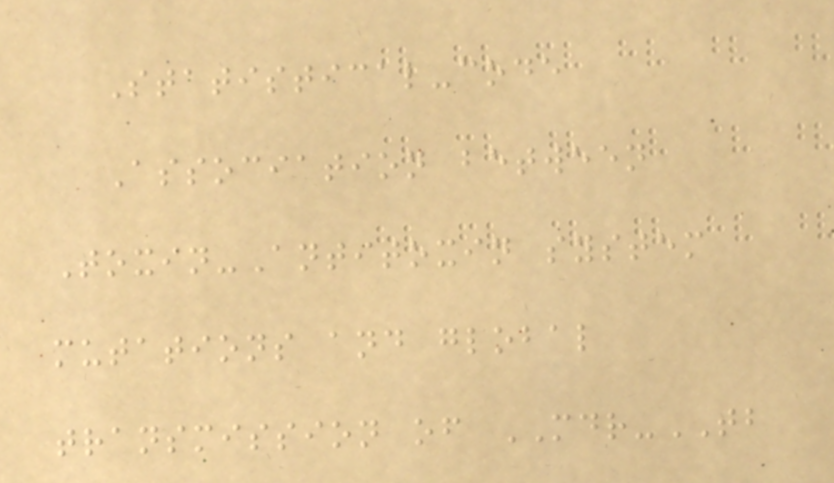Statistical-code
Association between
Toxin-Antitoxin system
mutations and global
transmission of MDR-TB
